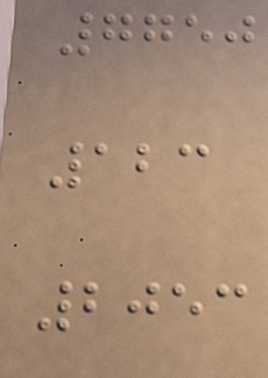7750
123
2053
